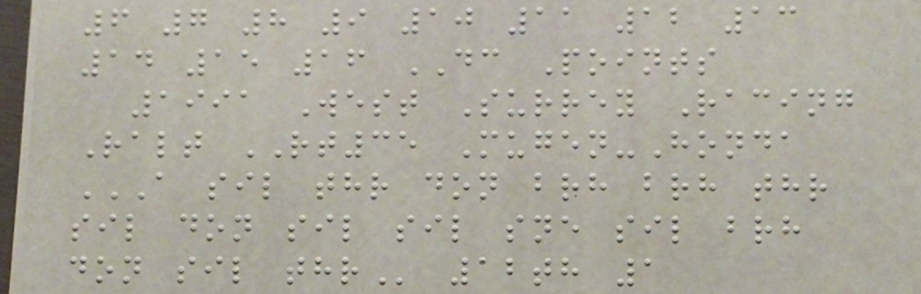6 7 8 9 10 11 12 13
14 15 16 DC Points
1991 West Surrey Racing
Ralt RT35 Mugen-Honda
A SIL THR DON BRH BRH THR
SIL DON SIL SIL SNE SIL BRH
DON SIL THR 12th 1
